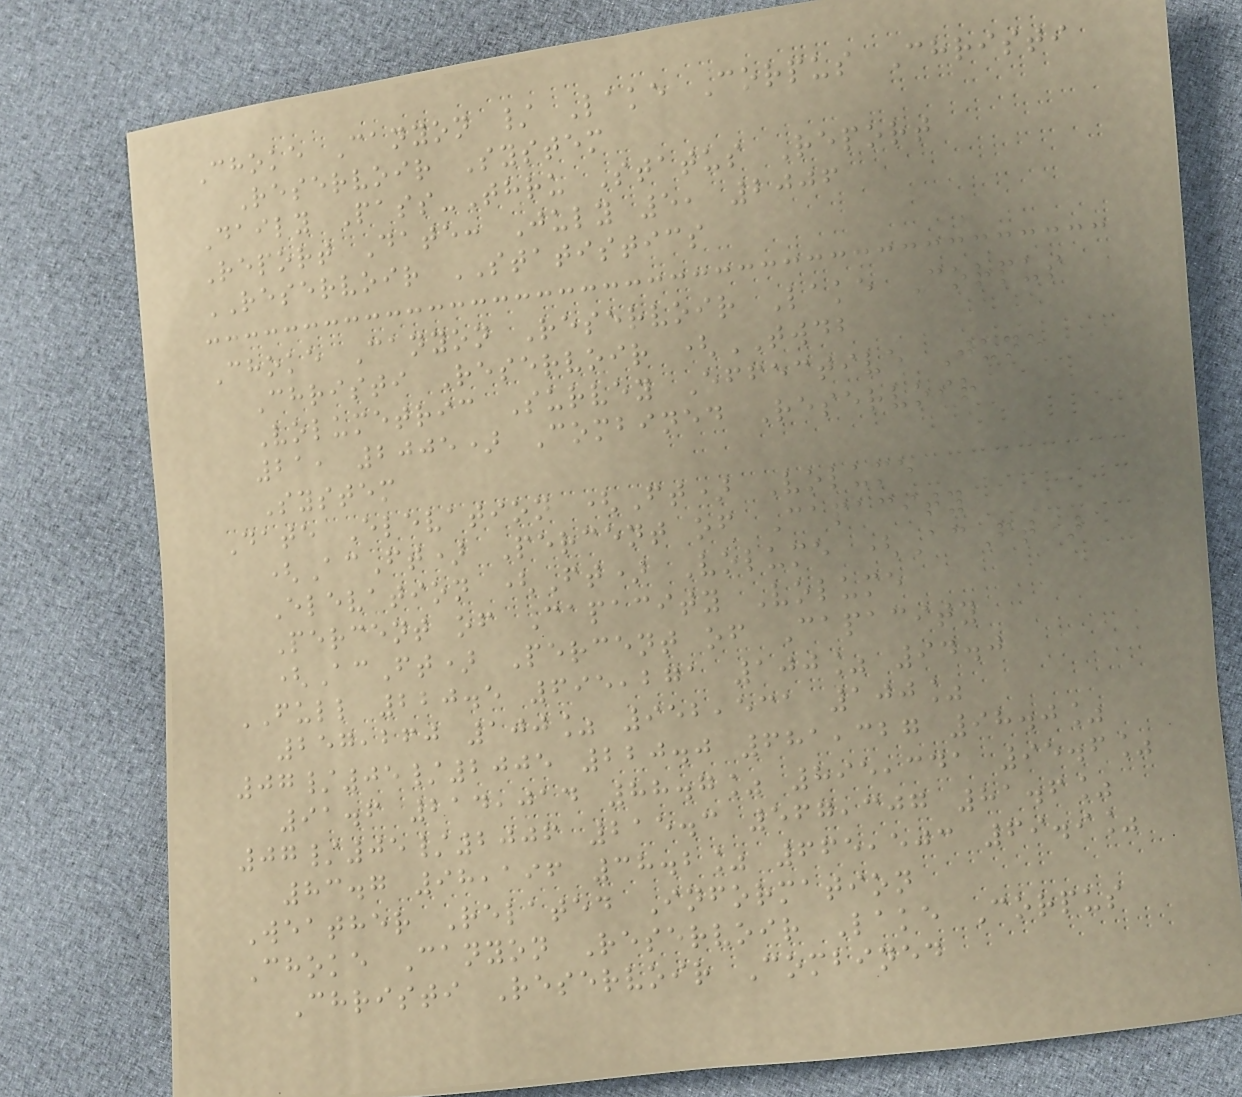Choke Canyon / Lake Corpus Christi
Reservoir System
Daily Pass-Thru Status Report
Report Date: July 5, 2006
RESERVOIR STATISTICS
Choke Canyon Reservoir Lake Corpus
Christi Reservoir (TWDB
Volumetric Survey Effective June
21, 2005) Combined Reservoir
System
Date Elevation (Ft) Volume
(AcFt) Percent of Capacity
Elevation (Ft) Volume (AcFt)
Percent of Capacity Volume
(AcFt) Percent of Capacity
FULL 220.5 695,271 100% 94.0
257,260 100% 952,531 100%
07/05/2005 220.0 681,327 98.0%
91.6 214,014 88.7% 895,341 95.6%
07/05/2006 215.3 567,307 81.6%
83.7 98,196 38.2% 665,503 69.9%
Weather Related Information
Choke Canyon Reservoir Lake Corpus
Christi Reservoir Combined
